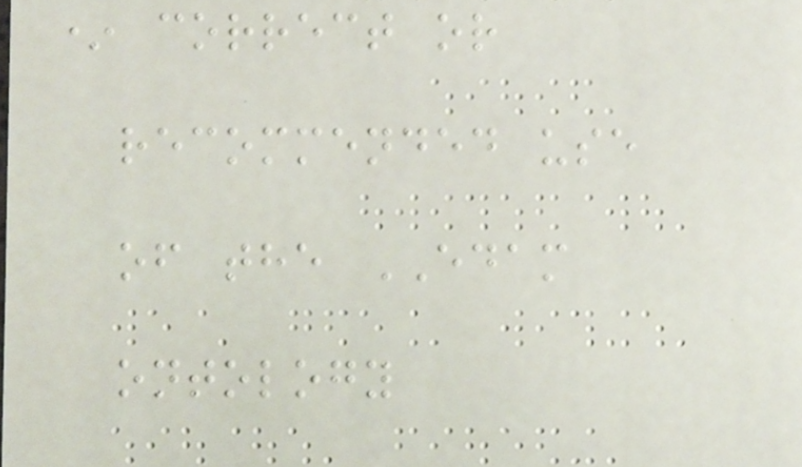* correct or
recommended use
of the EDAM
ontology
